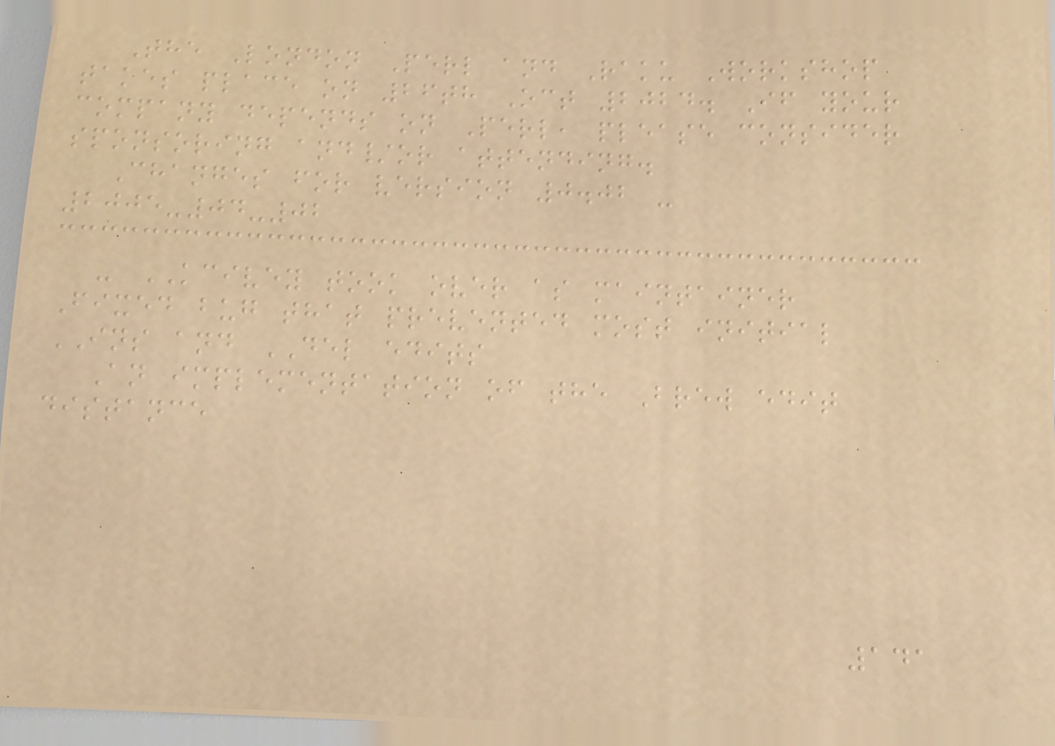The London Perl and Raku Workshop
takes place on 26th Oct 2024. If your
company depends on Perl, please consider
sponsoring and/or attending.
Changes for version 0.02 -
2005-04-02
- KCIVEY took over as maintainer
Fixed bug that prevented most initial
INS and DEL edits
An implementation of the Brew edit
distance
141
